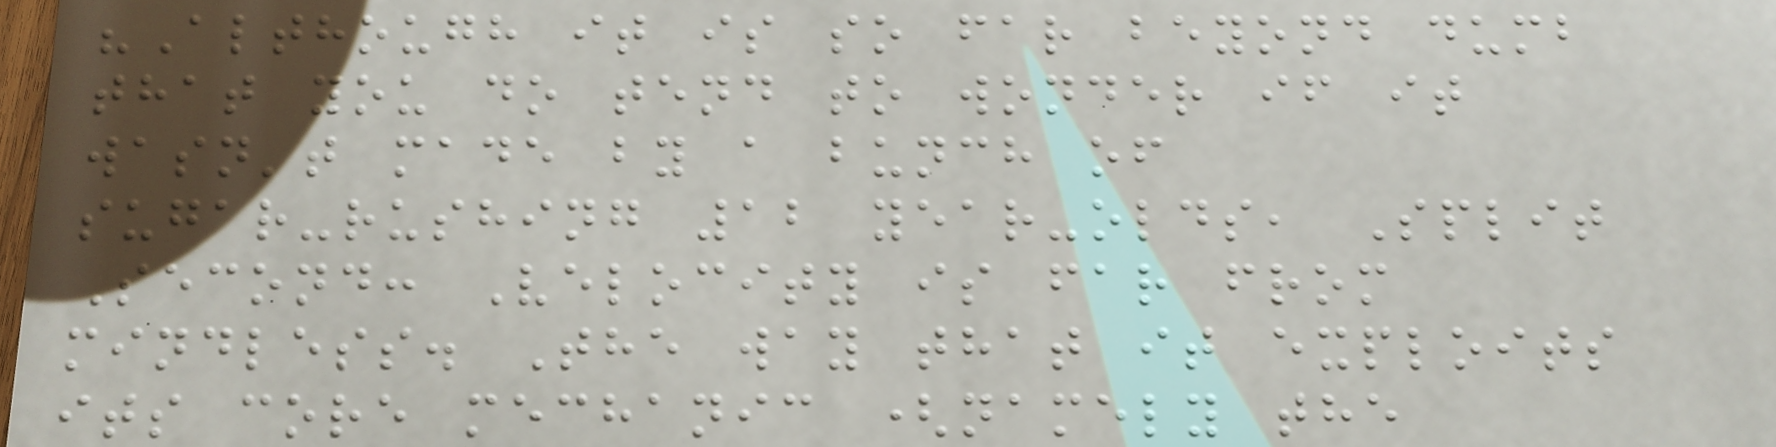"Although it is so far beyond dumb
that you do tend to wonder if it
wasn't made by a bunch of
sugar-rushing 12 year-olds, Split
Second: Velocity is far from
mindless. The way that it exploits
its core mechanic (namely the
